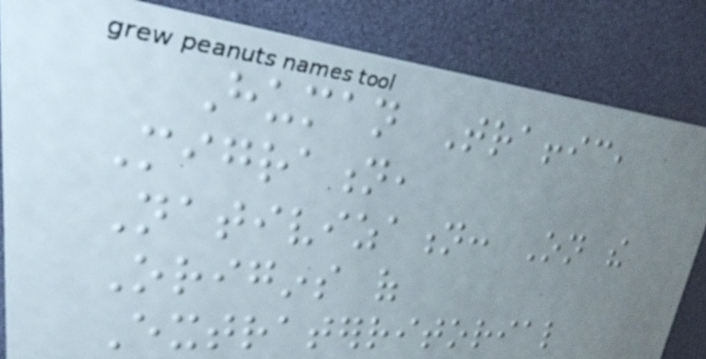Human Traffic,
Migration,
Nativization: On the
Origins of
Extraterritorial
